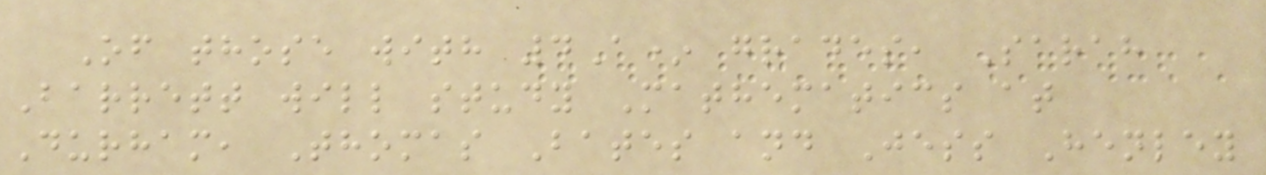Of those with 4A* grades, Sarah
Barrett will study Mathematics at
Durham, Thomas Bates and Jess Henley
